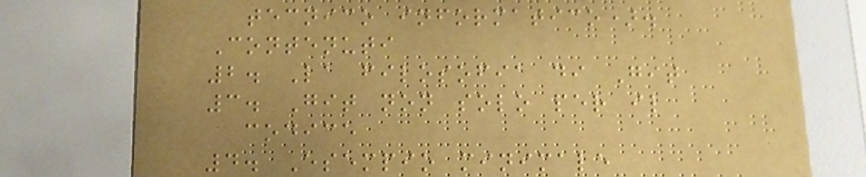tecnico informatico).
Contenuti
2. La filosofia di Git
3. Git non solo per il
codice
4. Esempio minimale
